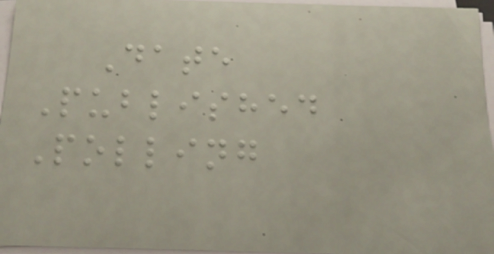Date
Published
Polling
